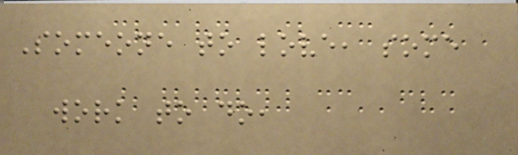Someone to love, some
work to do,
